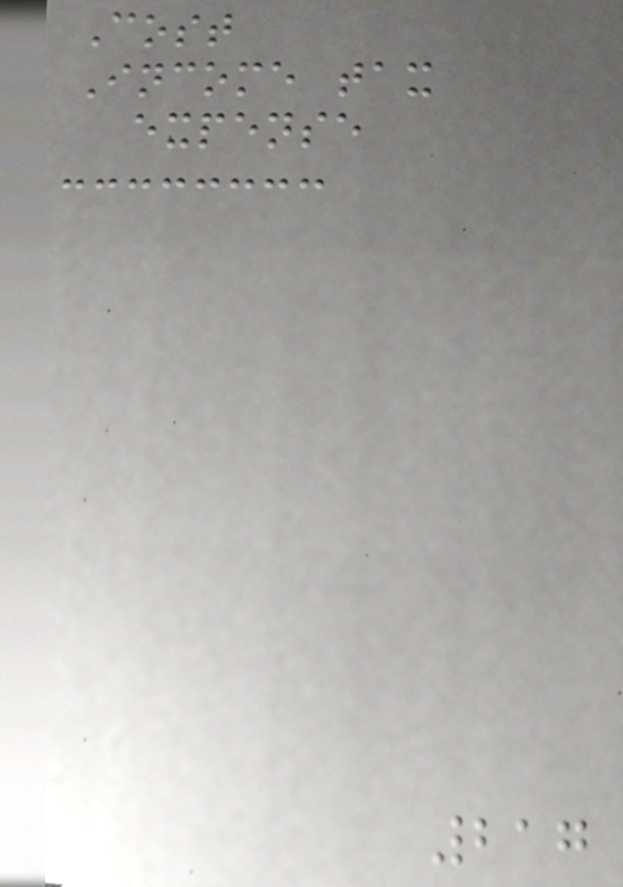Cost
Income tax
expense
217
